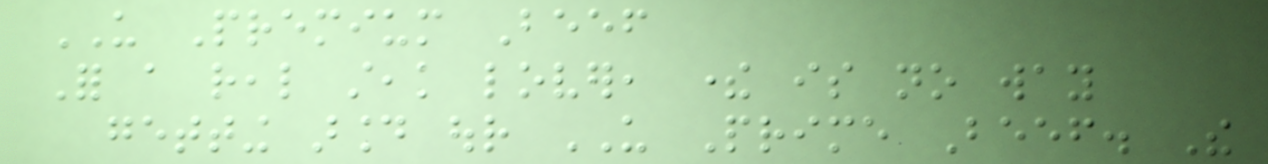US Premium Beef
For a real steak lover, there is no way
getting around our US Prime Beef. The
